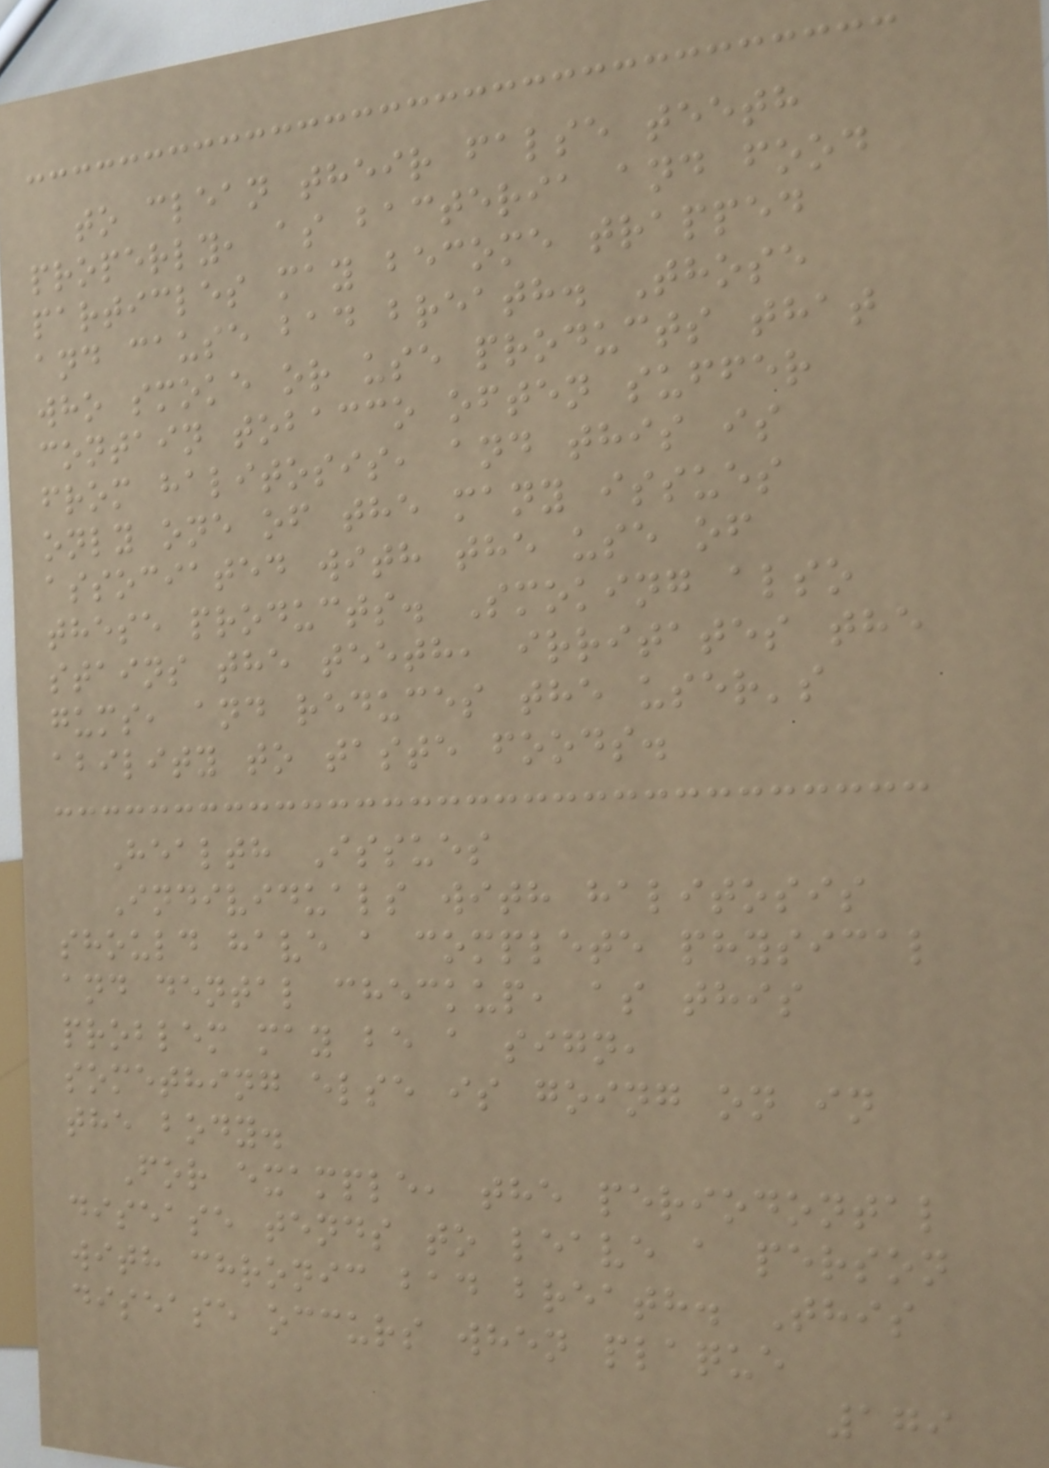to clean their false teeth
properly, as bacteria and food
particles may become trapped
and cause bad breath. Those
who smoke or use products that
contain tobacco often suffer
from halitosis, and this is
only one of the many issues
associated with the use of
these products. Smoking also
stains the teeth, irritates the
gums, and reduces the user's
ability to taste foods.
Health Issues
Individuals with halitosis
should have a complete physical
and dental checkup, as this
problem may be a sign,
something else is going on in
the body.
For example, the periodontal
disease tends to leave a person
with chronic bad breath. This
disease occurs when plaque
179
